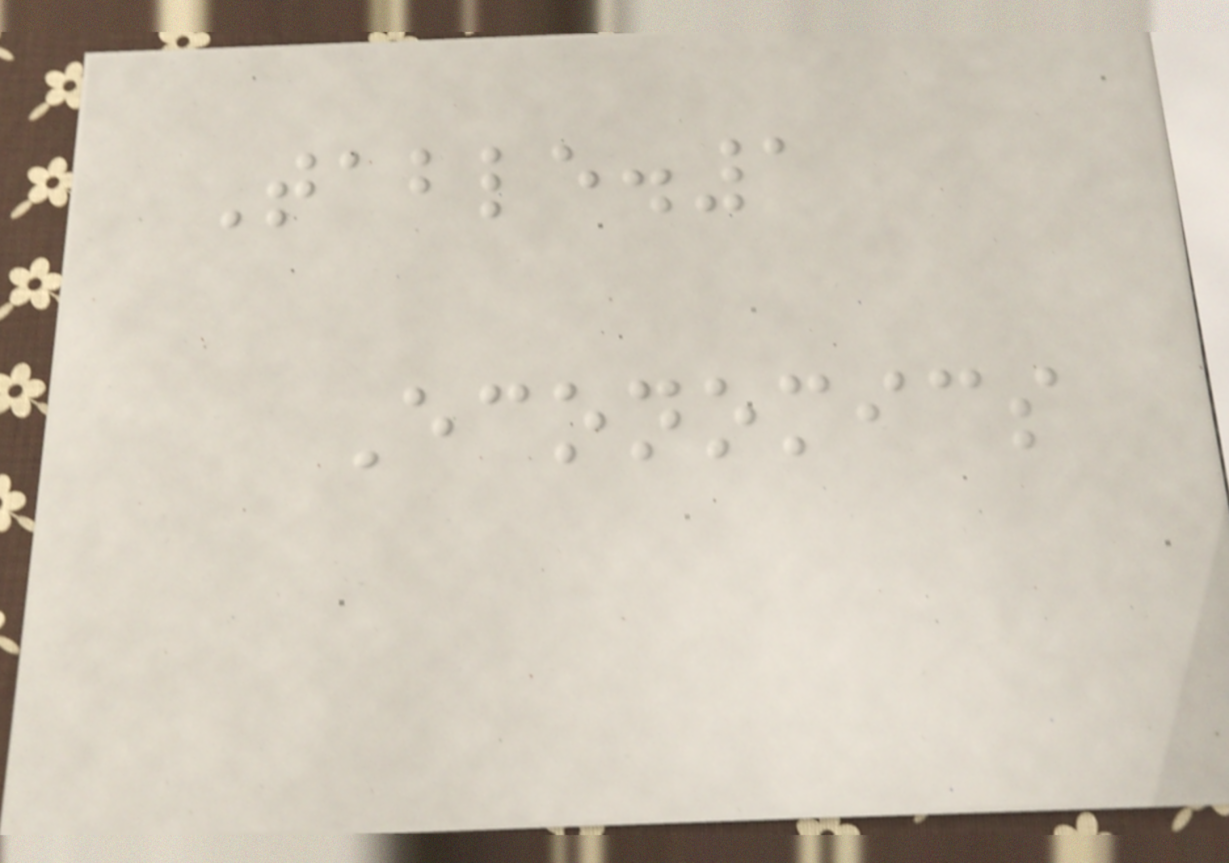Table.1
Economics
